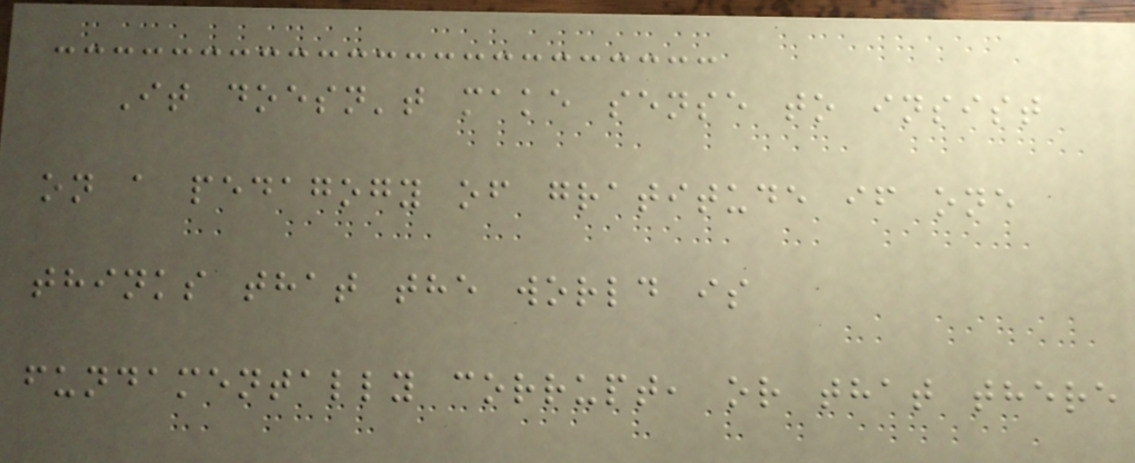It doesn't make sense to insist
on a pedagogy of gratitude if one
thinks that the world is
fundamentally corrupt, or that there
